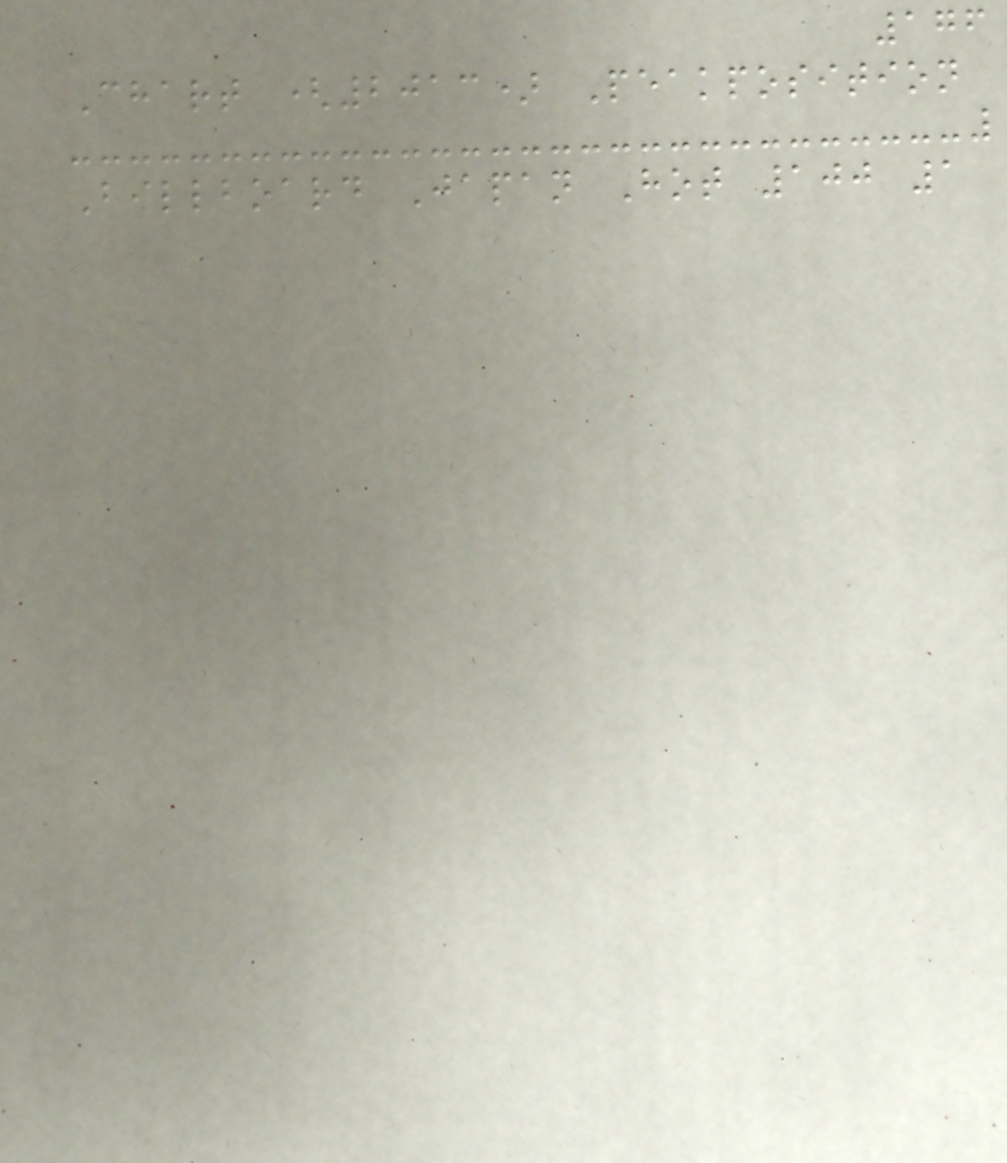176
Chart (2013) Peakposition
Billboard Japan Hot 100 1
